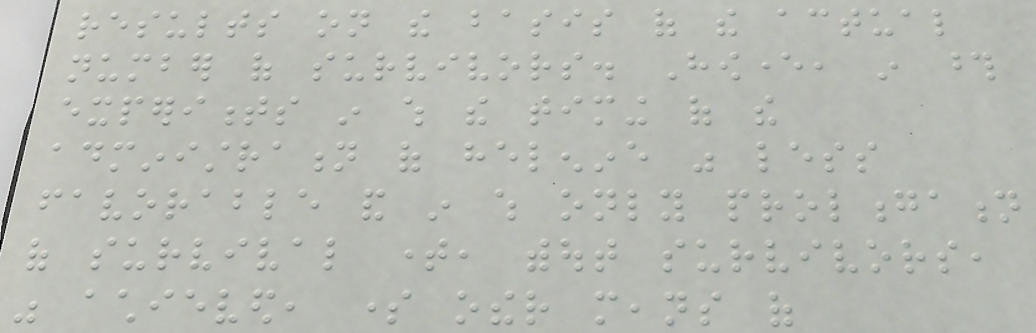results on the basis of the actual
number of survivors. However, in those
experiments in which the timing of the
administration of helenine was less
favorable and in which only prolongation
of survival time, without survivors,
was achieved, some other means of
